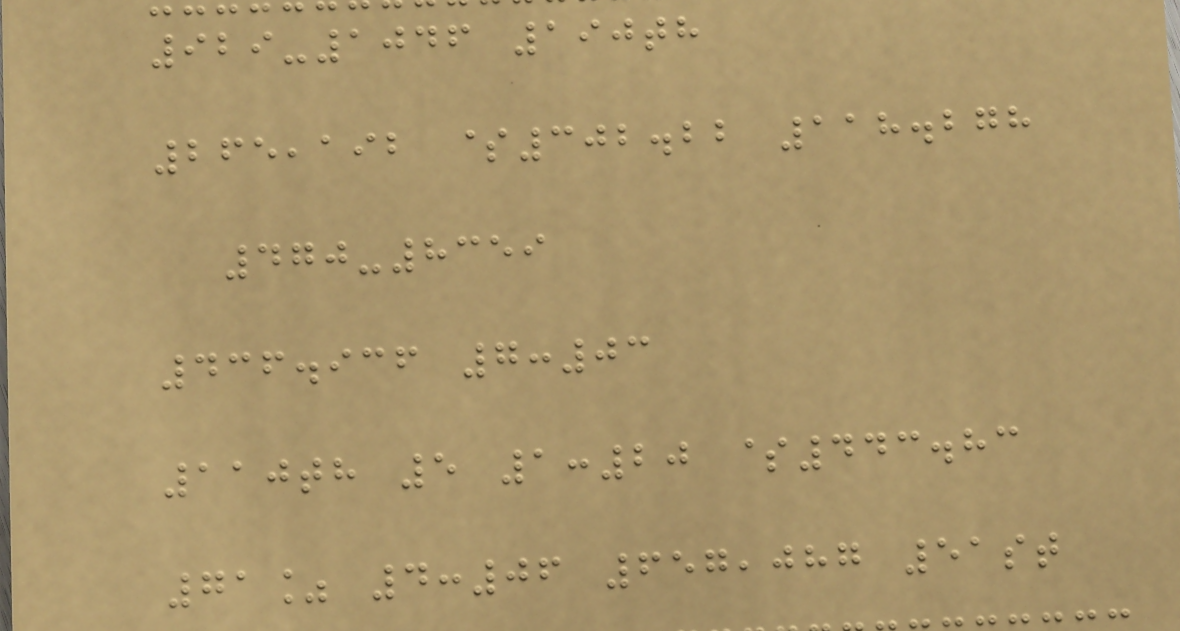929-1046 190th
265,192 $302.22 118.278
470-8359
436.936 7:03
110th 5 1:20 $443.83
71% 4:06 657,087 51st
